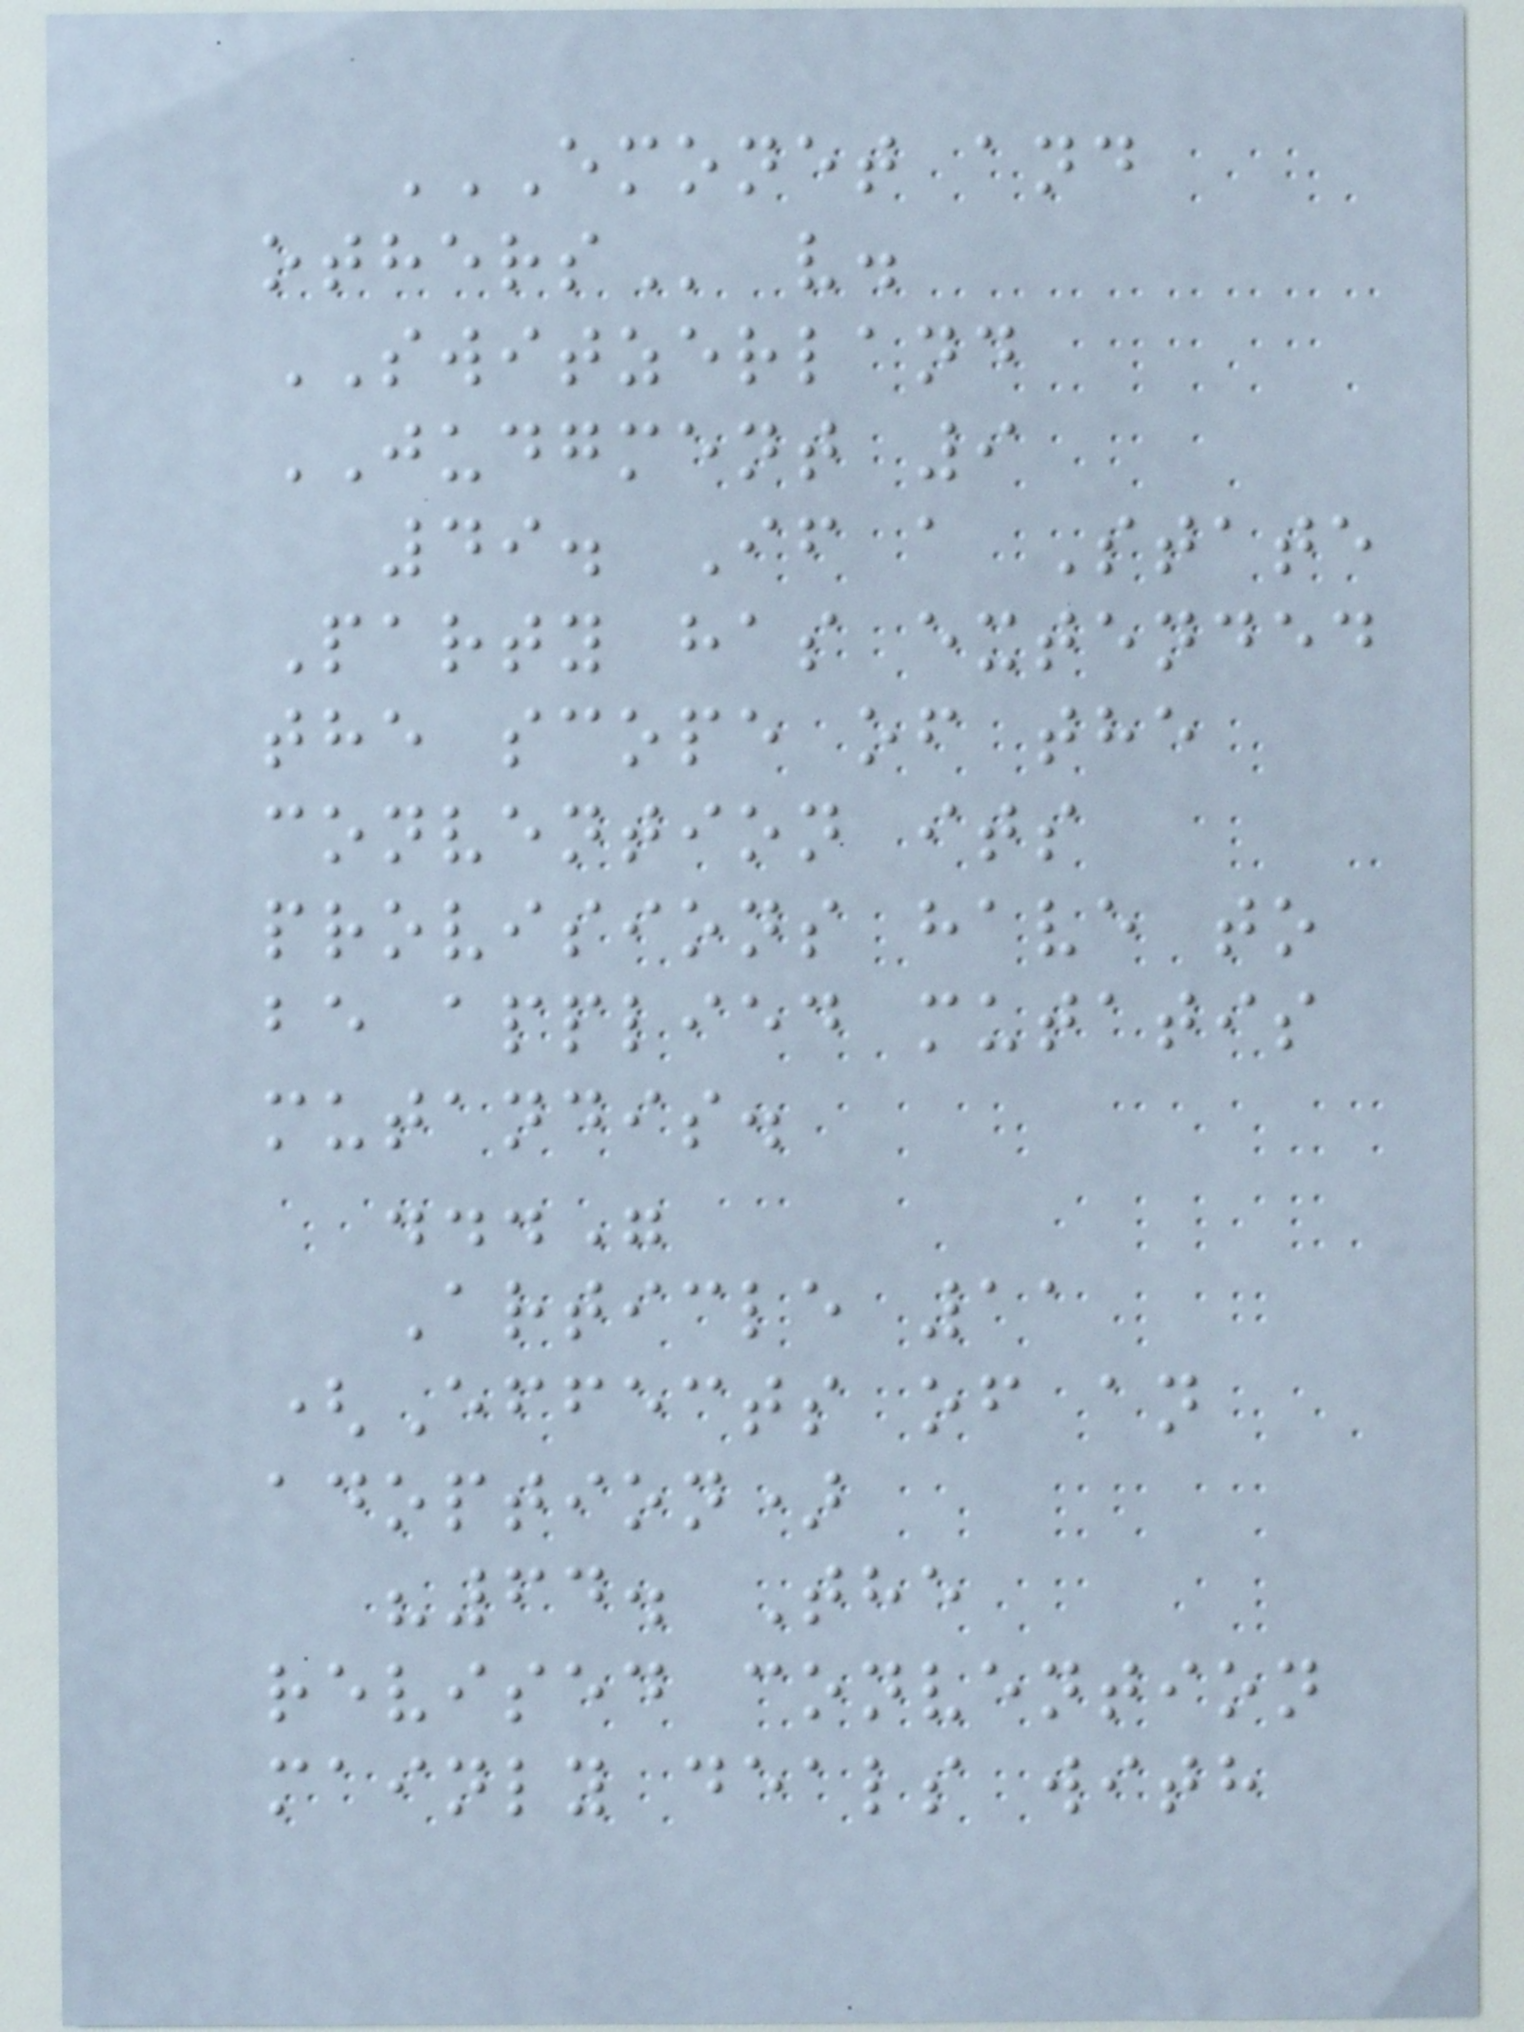EMONET AND
OTHERS v.
SWITZERLAND
JUDGMENT 9
49. If a State
Party has extended
the scope of the
convention its
provisions have to
be applied mutatis
mutandis.
..."
Article 11
(Effects of an
adoption)
"64. The
revised convention
mainly deals with
